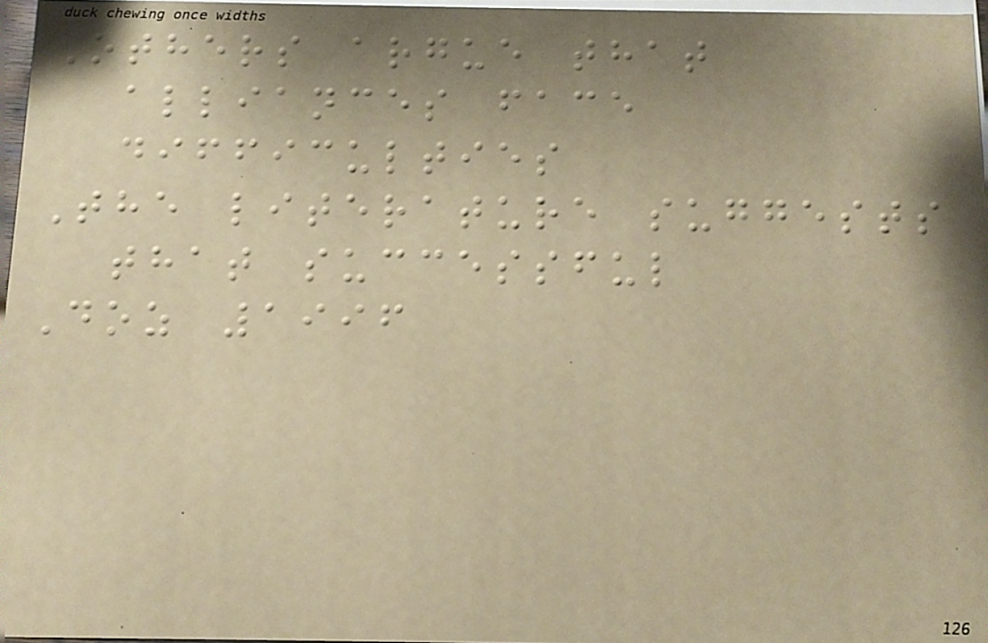Others argue that
alliances face
difficulties
The literature suggests
that successful
Doz 1996
